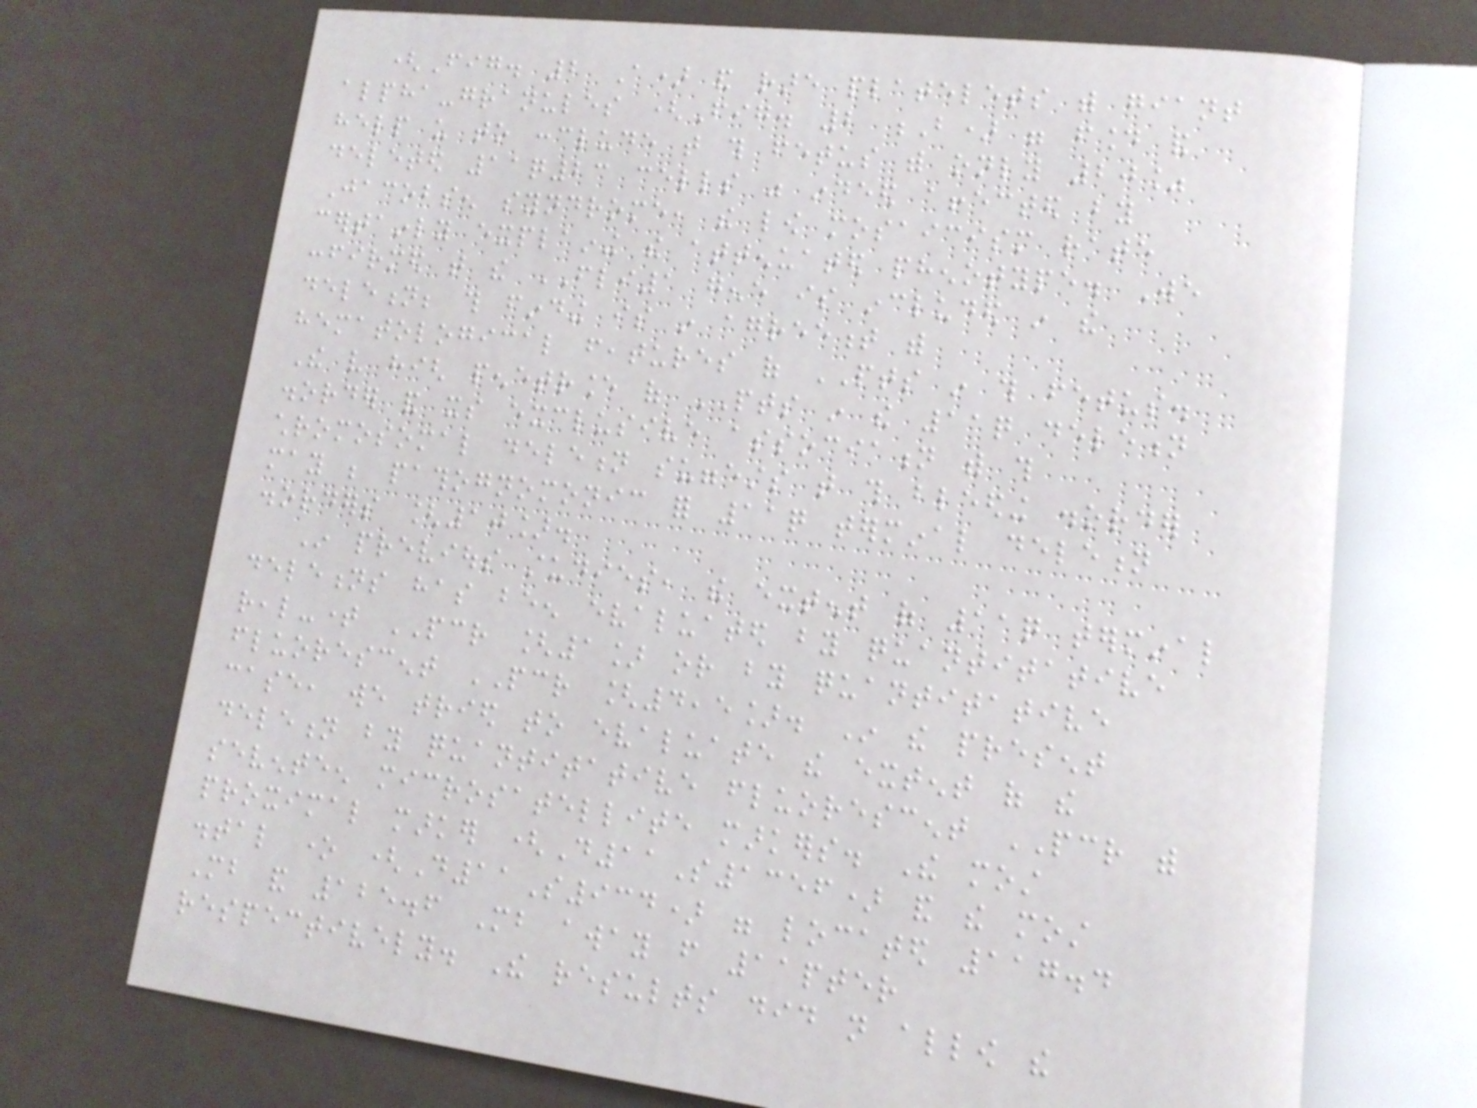(Fig. 2 A) and rare platelets with giant
alpha-granules (Fig. 2 B) were found and
help us to conclude that this fetus with only 20%
deleted 11q23 cells was indeed affected by
Jacobsen syndrome, the low mosaicism rate
certainly explaining the attenuated phenotype. We
confirmed that the FLI1 gene is included in the
deletion; this finding is in agreement with
hematological features of PTS in this fetus.
The very high penetrance of PTS in the 11q deletion
disorder and its exclusive association with this
chromosomal deletion suggests that this bleeding disorder
may be pathognomonic for 11q terminal deletion
disorders [10].
In previous studies, the extent of 11q terminal
deletions has been evaluated by quantitative
real-time PCR [1] or by quantitative
fluorescent PCR [4,5]. In the present
case, we tried to evaluate the extent of the
deletion by quantitative fluorescent PCR with
seventeen microsatellite markers. The most
proximal marker (D11S1356) and the most
distal one (D11S934) were located 117.4
Mb and 125.6 Mb away from 11pter
respectively. The results did not allow the
